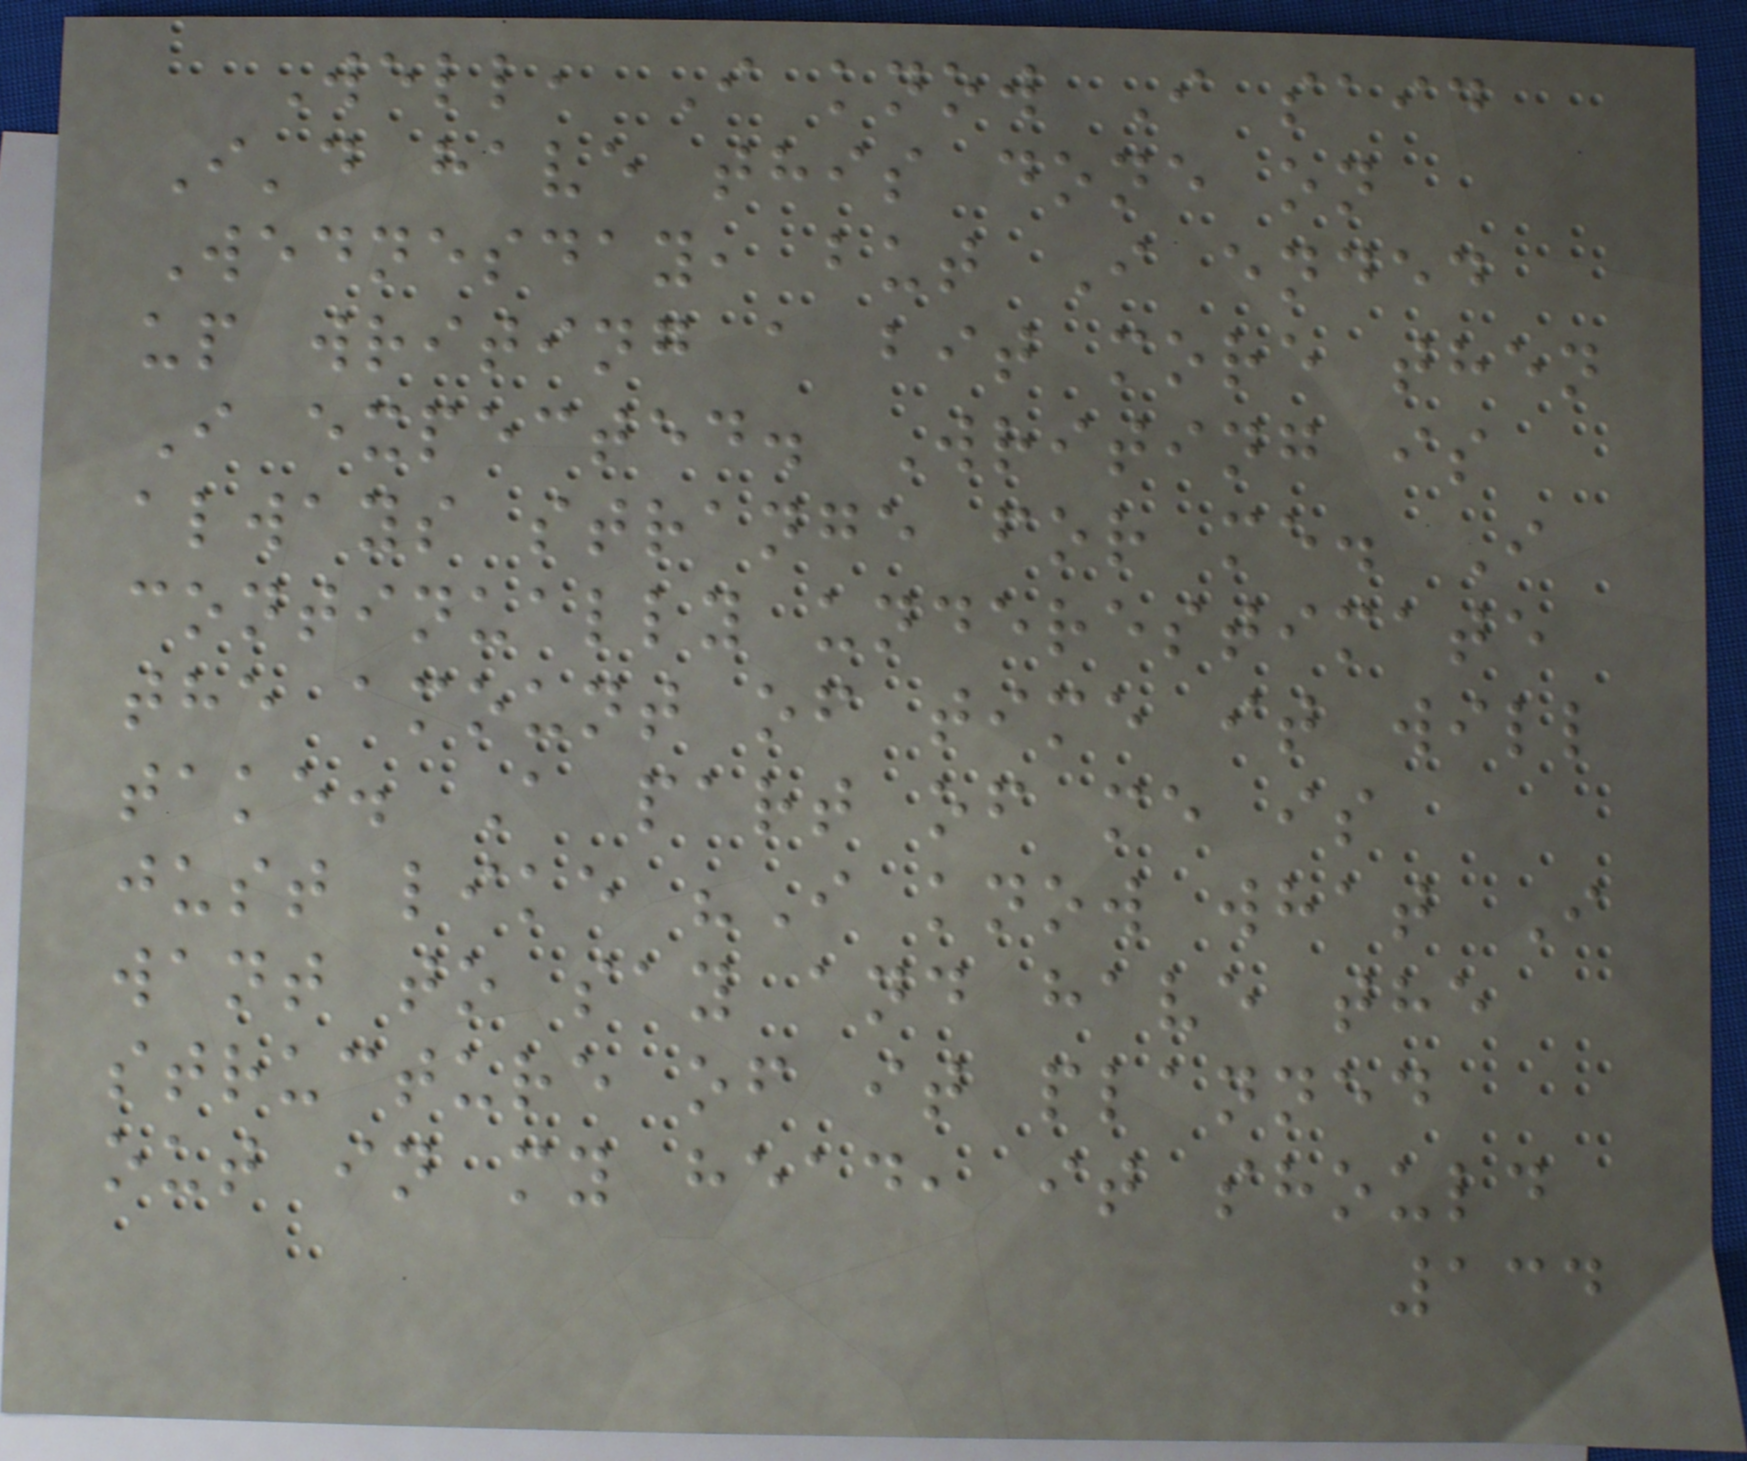Well, I know I said
I'd have this done on
Wednesday, but I ended
up writing a bit more then
I expected. Writing is
always strange for me. I
continually underestimate
the amount of time it will
take. A part of me is
just like "I know what I
want to say and have the
structure of it planned
out in my head, it should
134
